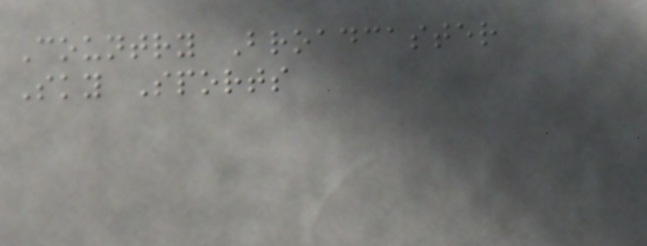Country Broadcaster
Sky Sports
